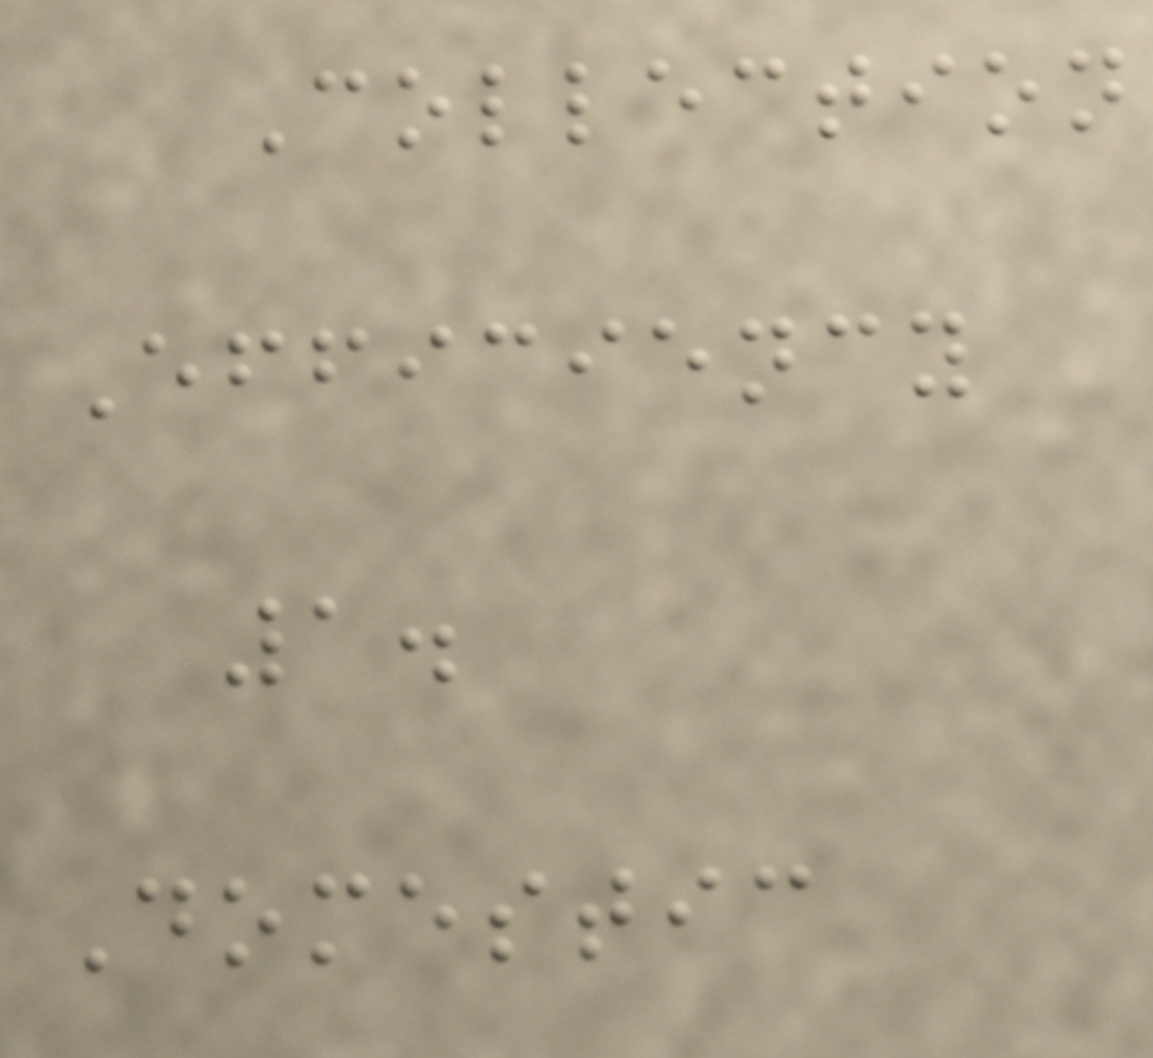Collection
Efficiency
1.
Domestic
